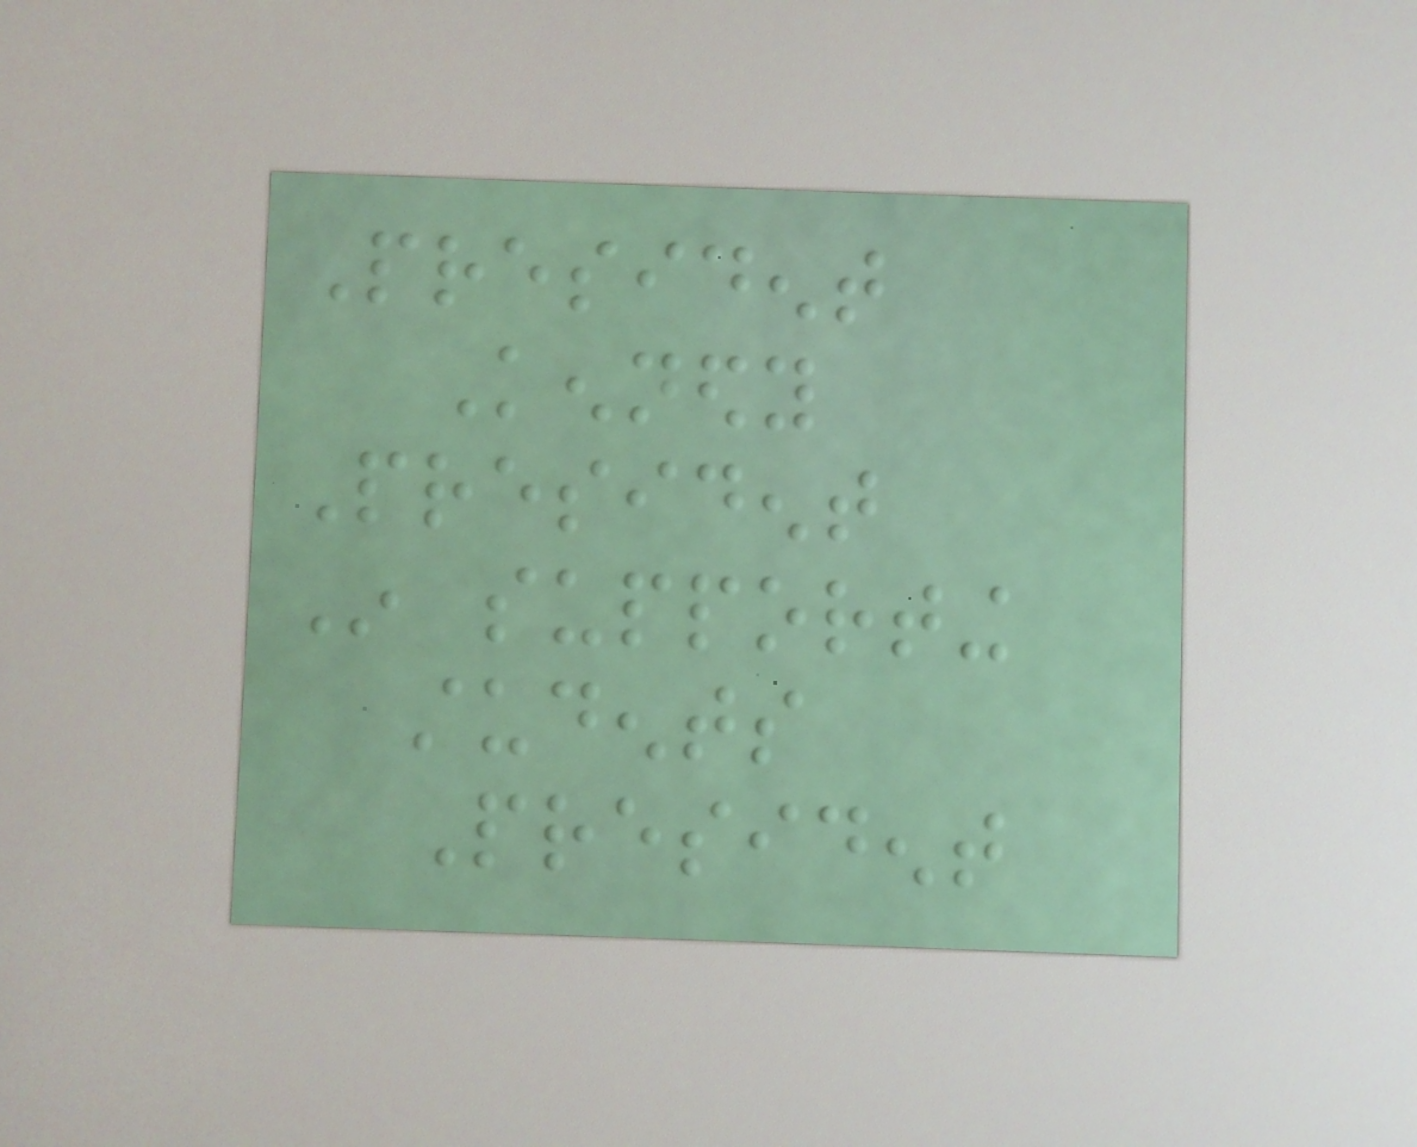President
Kennedy
President
In supporting
students
President
